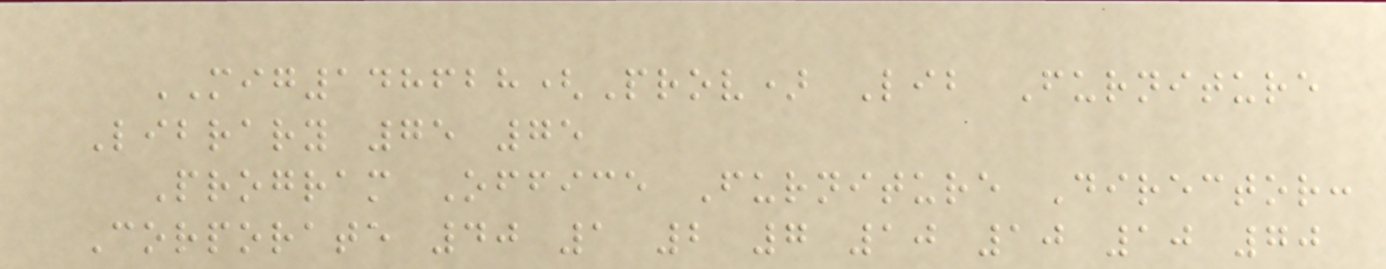MIG148628(Prov) Lib Furniture
Library 75 75
Program Office Furniture Director:
Corporate 40 1 2 7 10 10 10 70
